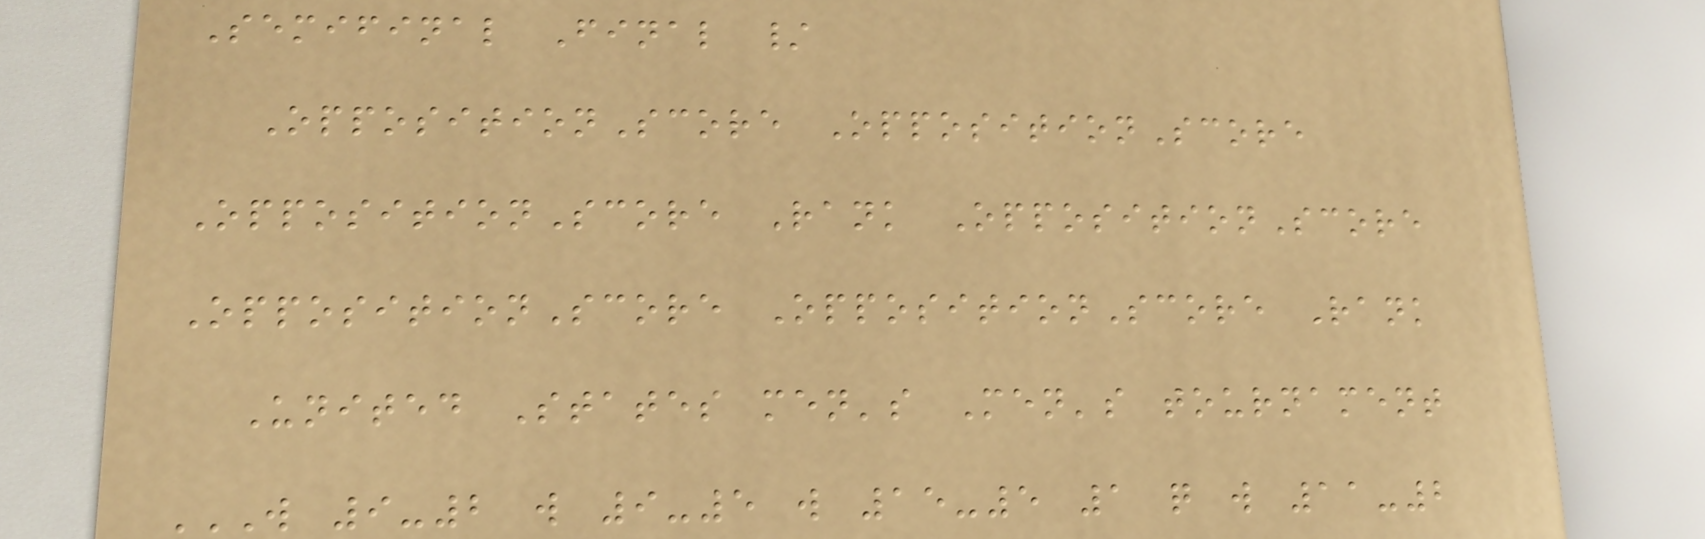Semifinal Final /
OppositionScore OppositionScore
OppositionScore Rank OppositionScore
OppositionScore OppositionScore Rank
United States men's Men's tournament
W 9-2 W 9-5 W 15-5 1 Q W 11-2
